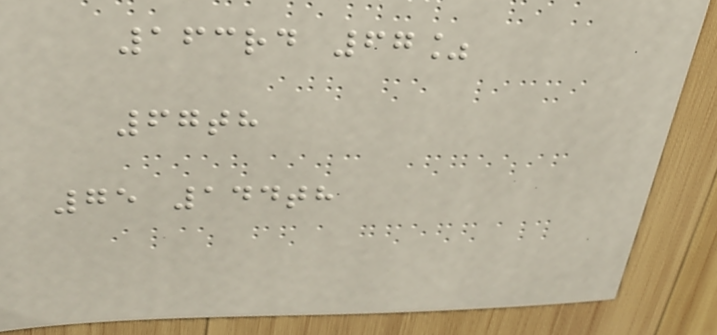163rd 67%
67th
75 144th
